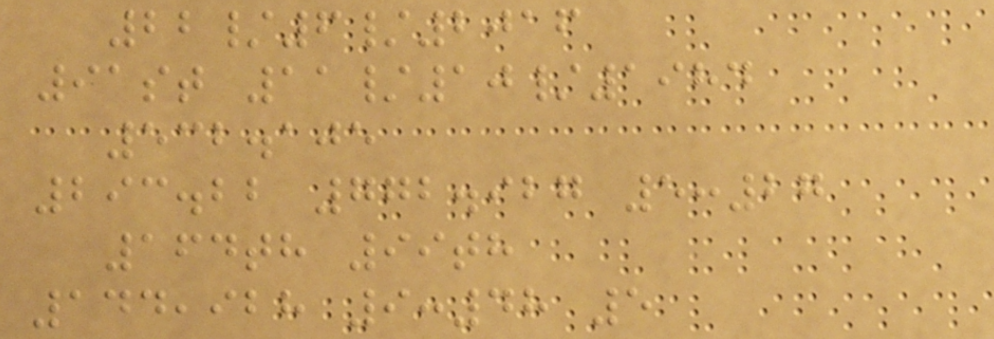22/6/2016
91st 11/10/1984
532.105
293.22 772.927 5:27
164th 99th
144,928 9:48 5
